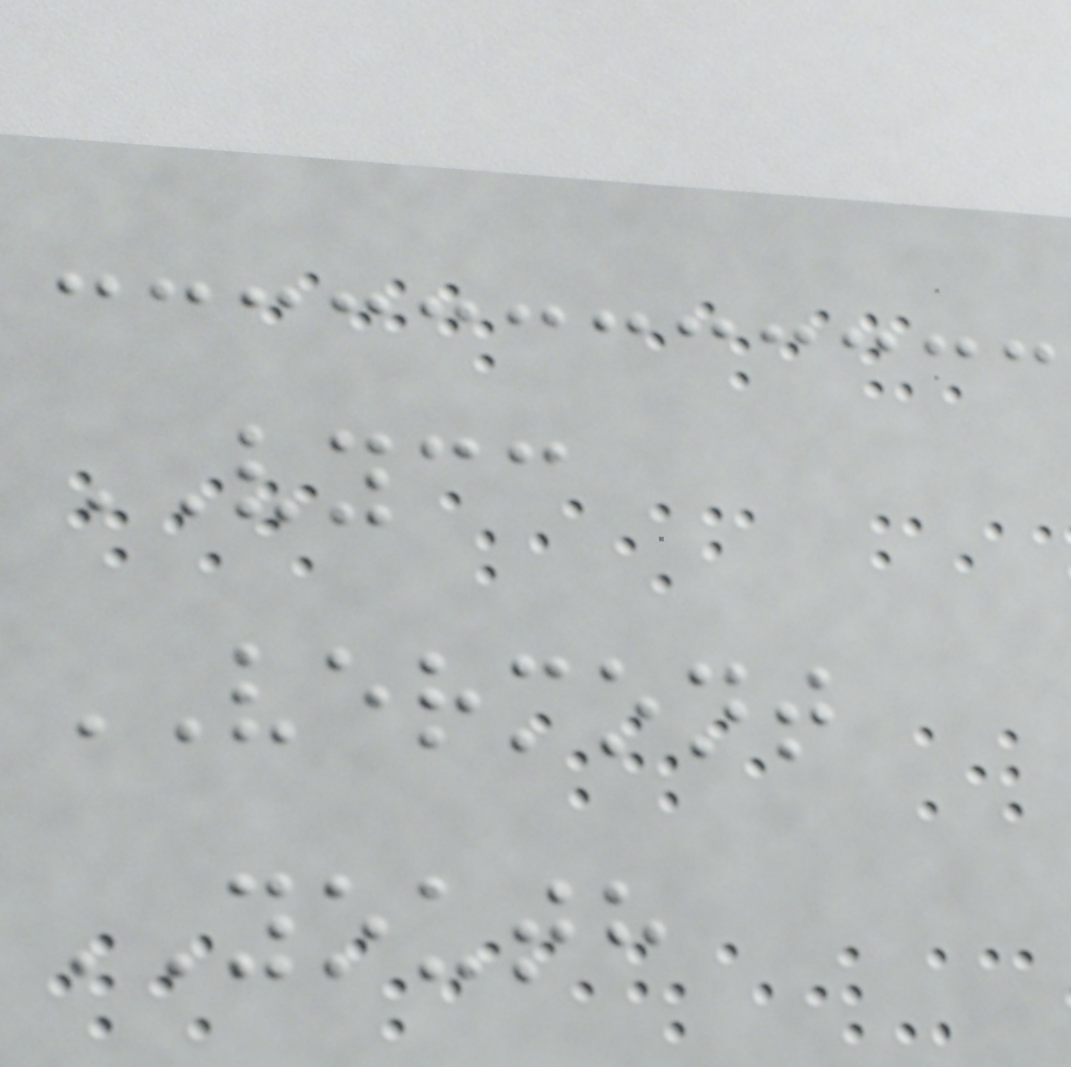VYCC
VERMONT
YOUTH
